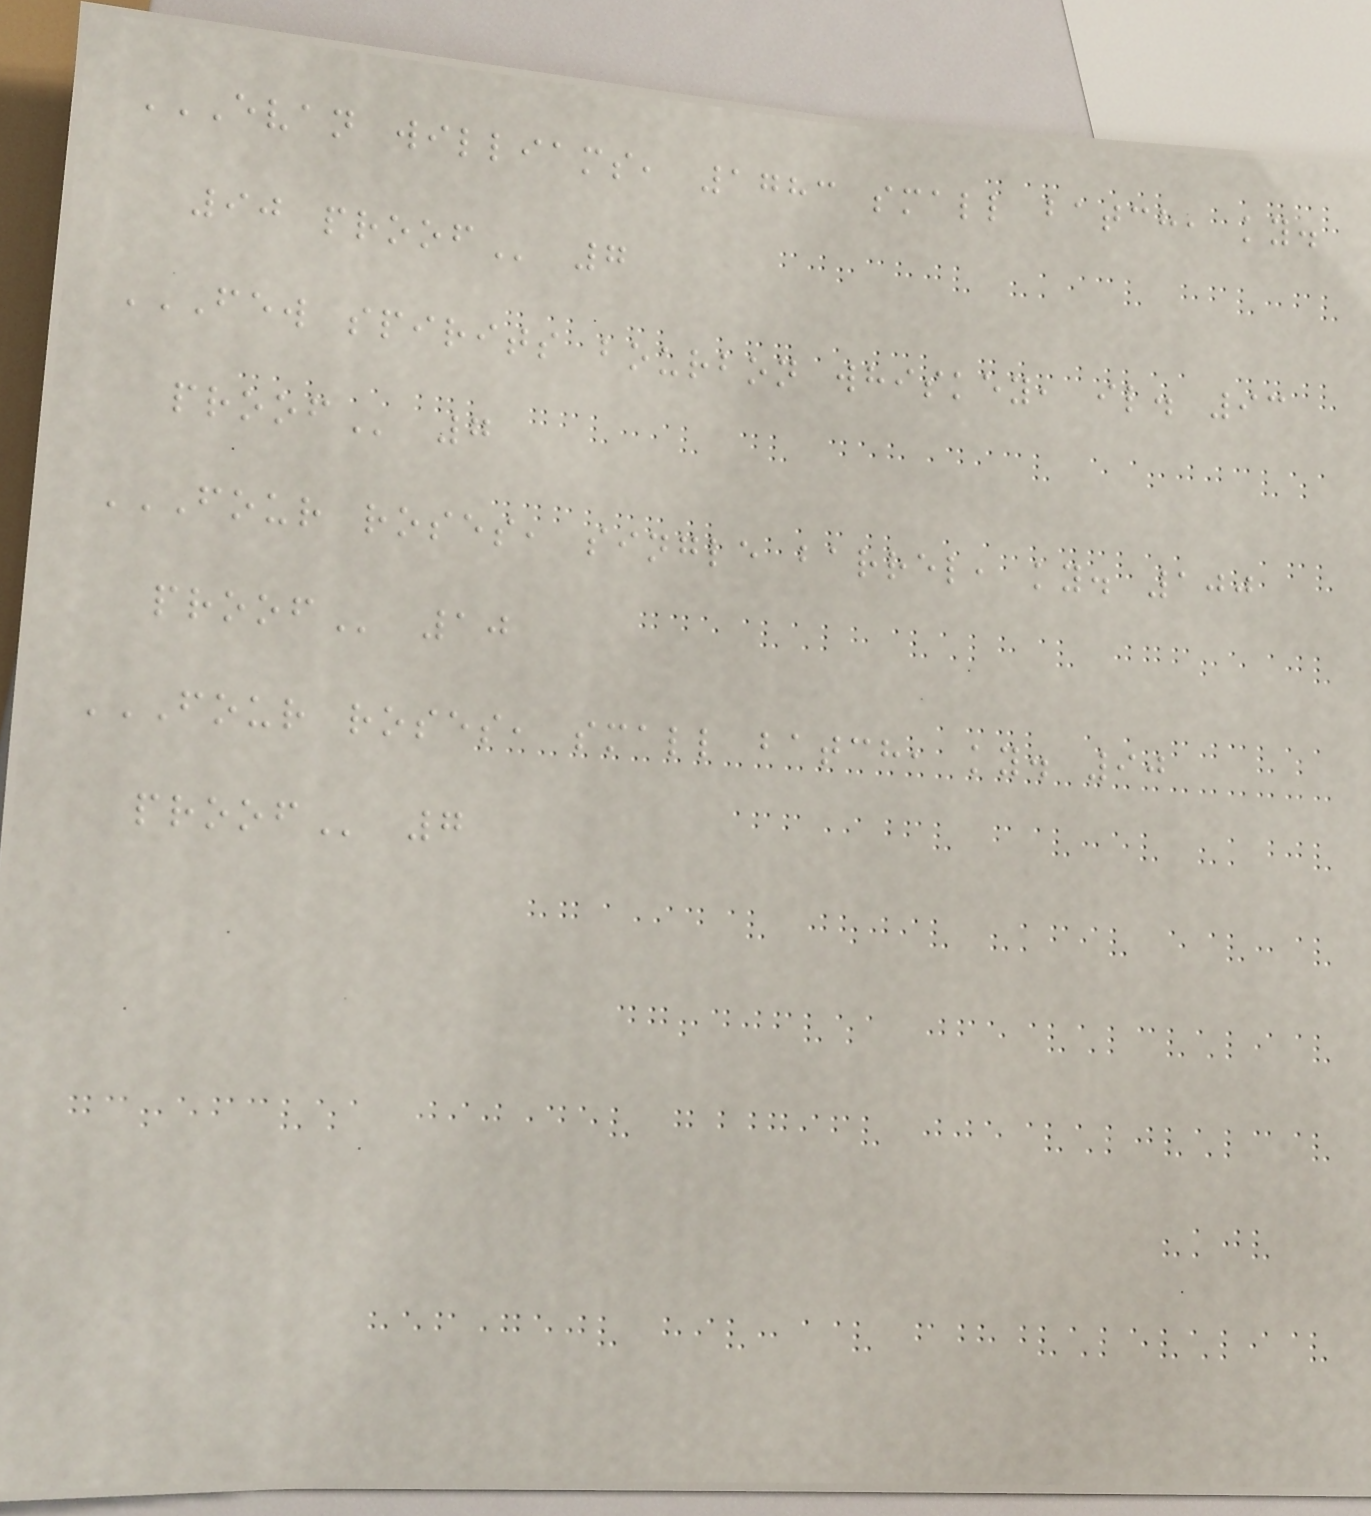EVAN WILLIAMS, 1783 SMALL BATCH, KY.
90 PROOF 7
FEW SPIRITS BOURBON WHISKEY, IL. 93
PROOF 7
FOUR ROSES, SINGLE BARREL, KY. 100
PROOF 10
FOUR ROSES, SMALL BATCH, KY. 90
PROOF 7
